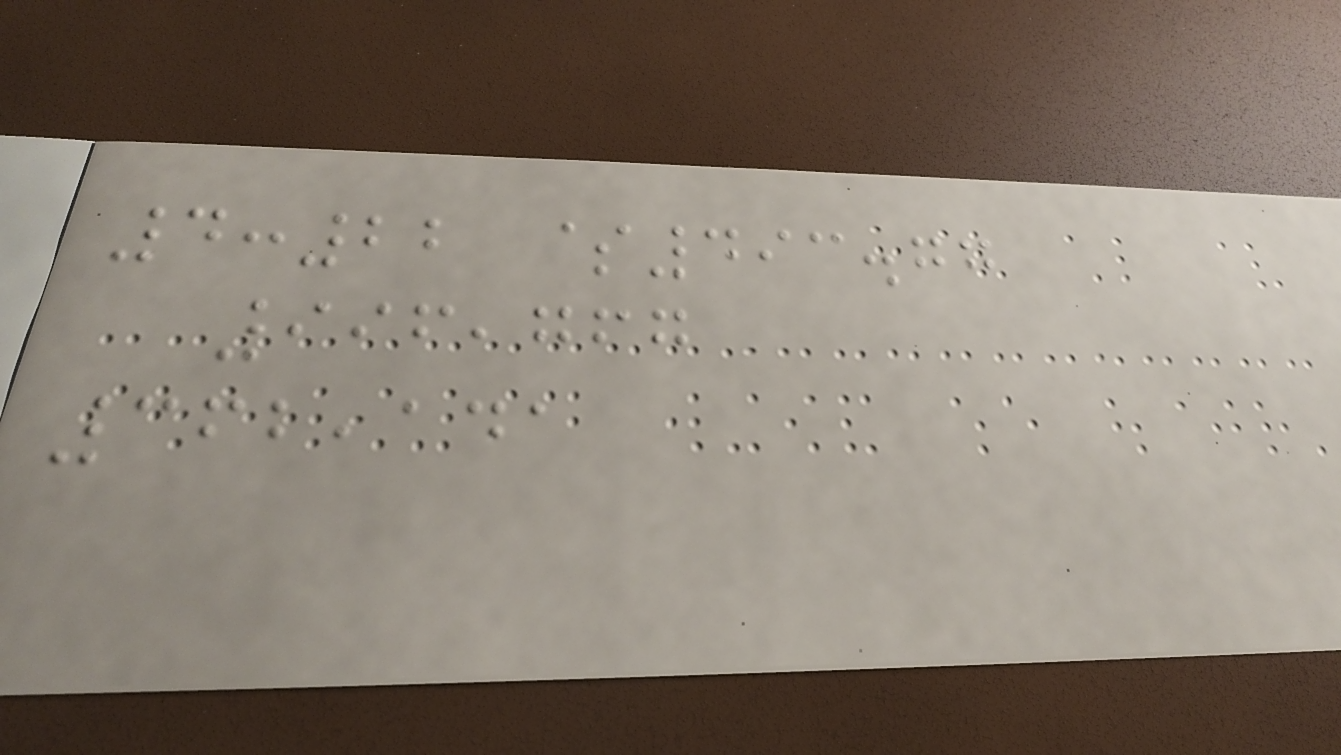4:22 $493.77
996,767
362,141
